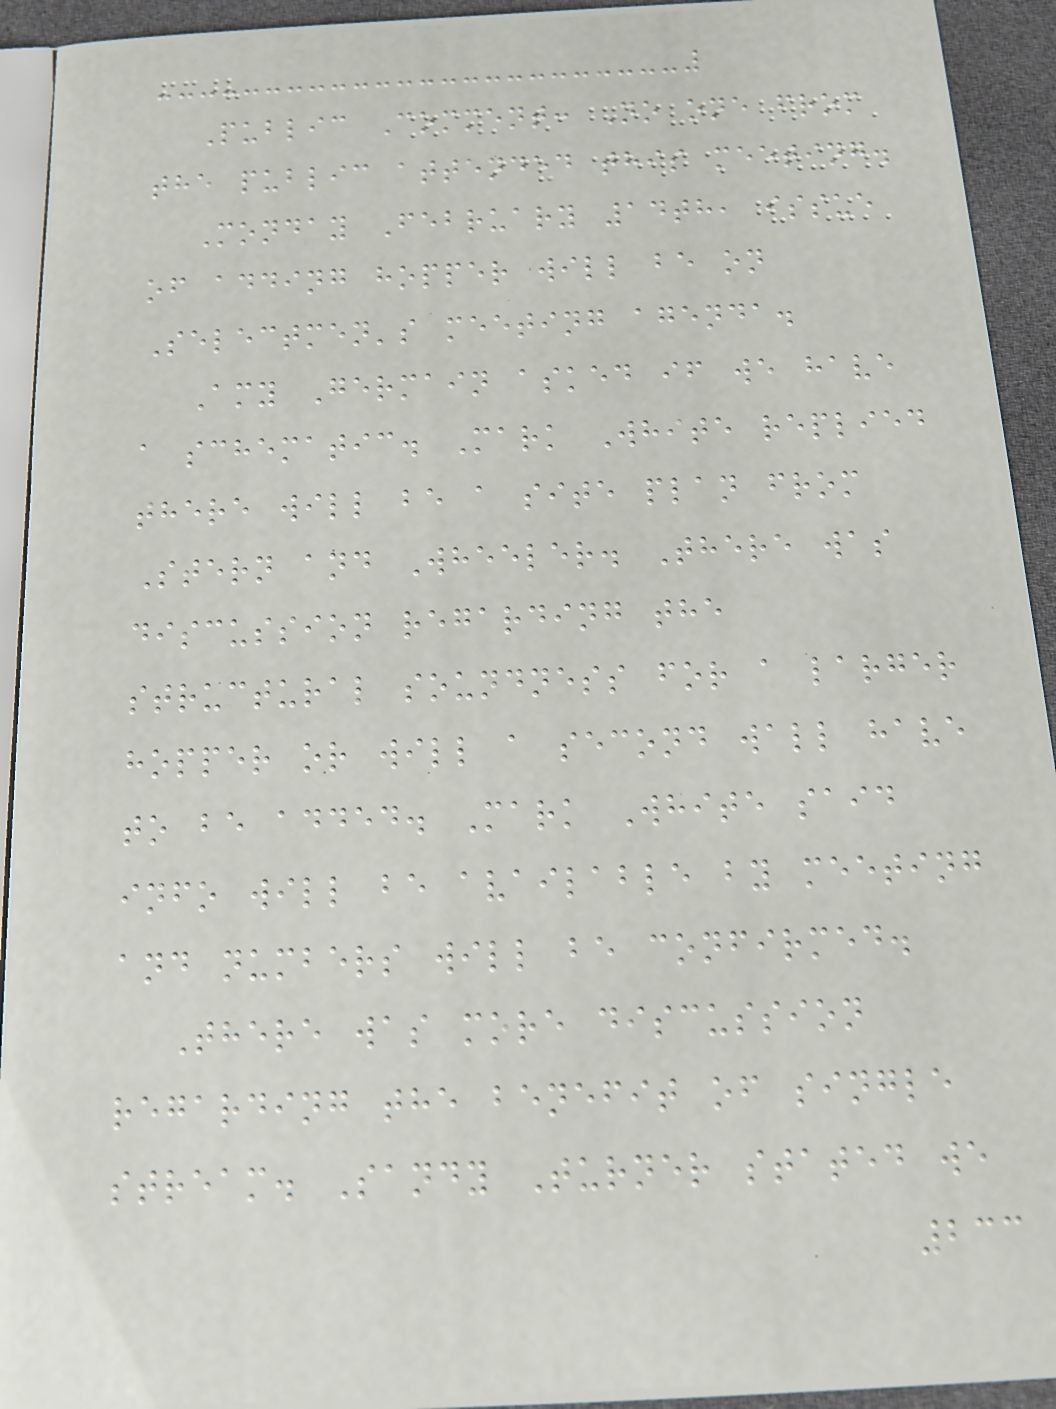Public Comment: No one from
the public attended this meeting.
Monday February 14th, issue
of adding hopper will be on
Selectmen's meeting agenda.
Amy Germain asked if we have
a schematic. Mark White replied
there will be a site plan from
Stern and Wheeler. There was
discussion regarding the
structural soundness for a larger
hopper or will a second wall have
to be added. Mark White said
info will be available by meeting
and numbers will be confirmed.
There was more discussion
regarding the benefit of single
stream. Sandy Turner stated we
233
